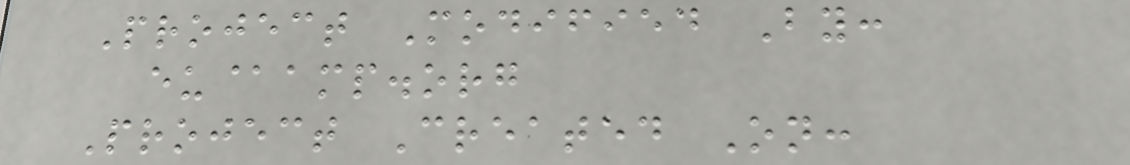Project Modified By:
eu@amp.org
Project Created On:
